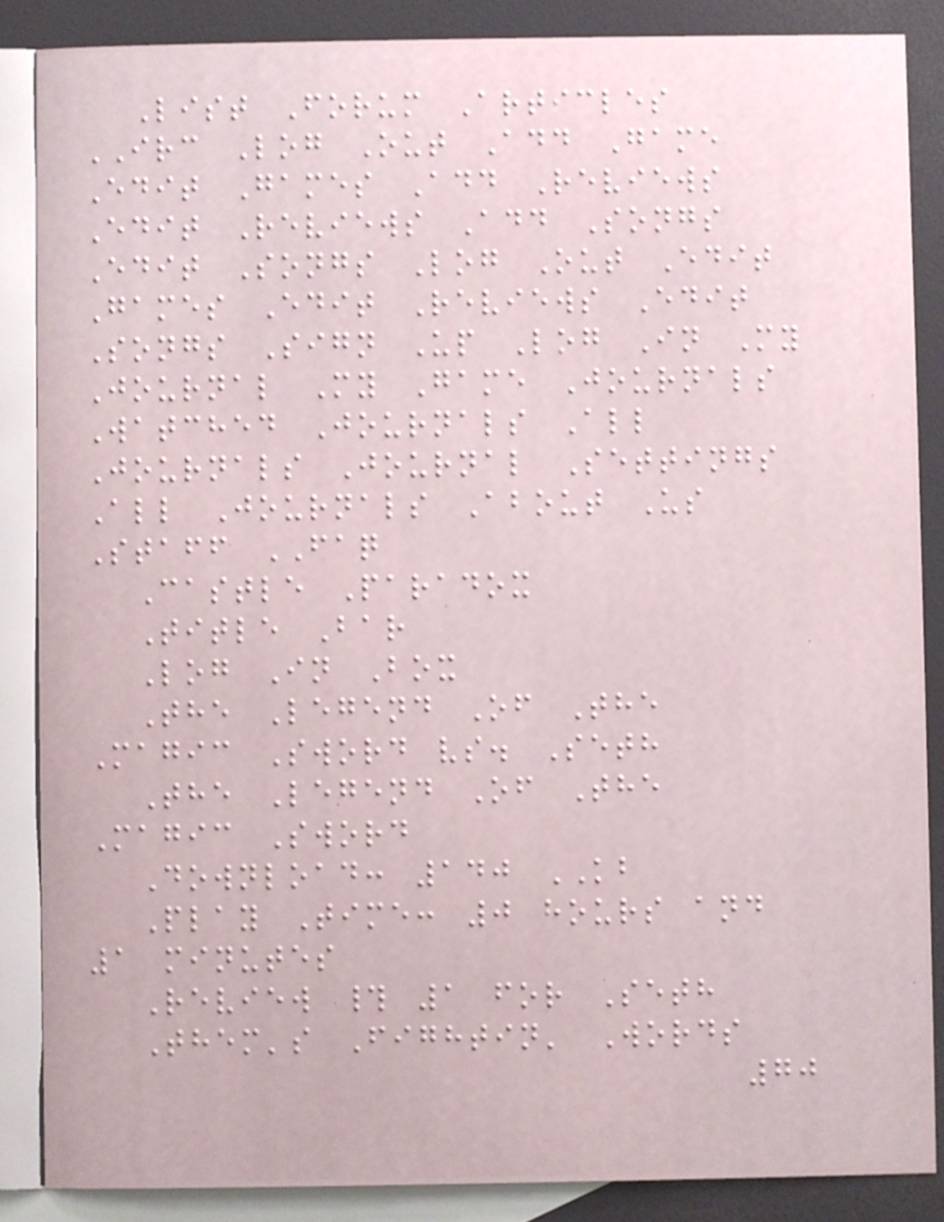List Forum Articles
IRC Log Out Add Game
Edit Games Add Reviews
Edit Reviews Add Songs
Edit Songs Log Out Edit
Games Edit Reviews Edit
Songs Sign Up Log In My
Journal My Game Journals
Watched Journals All
Journals Journal Settings
All Journals About Us
Staff FAQ
Castle Paradox
Title Bar
Log In Box
The Legend Of The
Magic Sword vs. Seth
The Legend Of The
Magic Sword
Download: 140 KB
Play Time: 0 hours and
1 minutes
Review # 1 for Seth
Them's Fightin' Words
70
